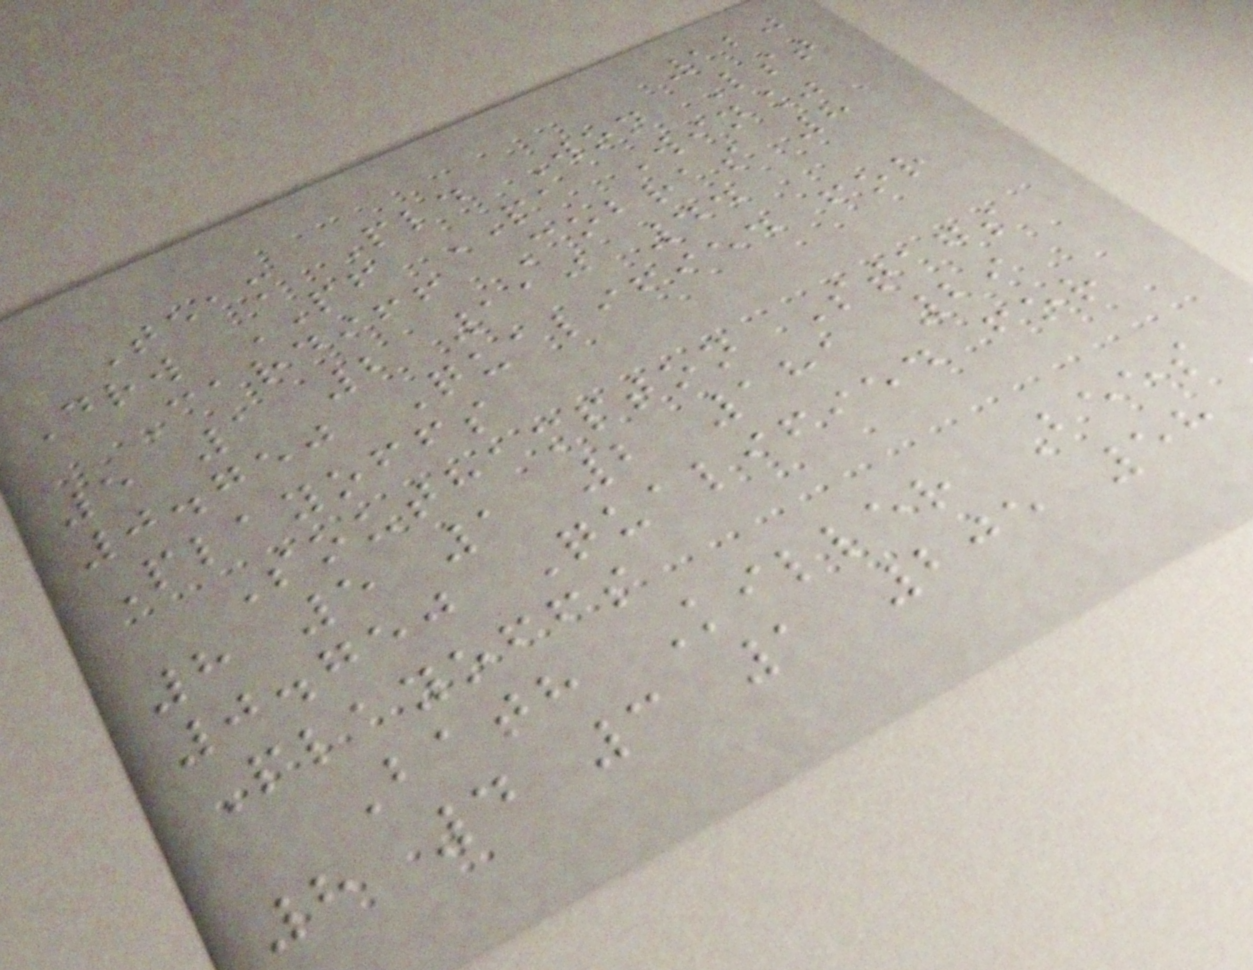120
Team Pld Won Lst
Drw PF PA Win%
Cardiff Cobras 8
5 1 2 110 44
0.750 Qualified for
Playoffs
Southampton Stags
8 5 1 2 181 29
0.750 Qualified for
Playoffs
Bath Killer Bees
8 4 3 1 205 58
